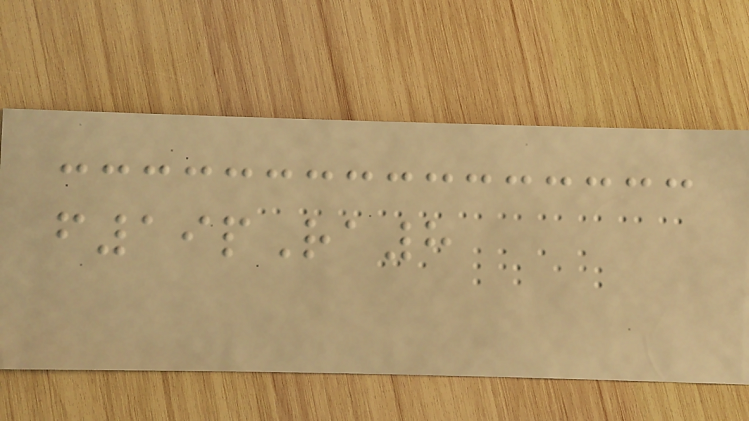f19pRa8
